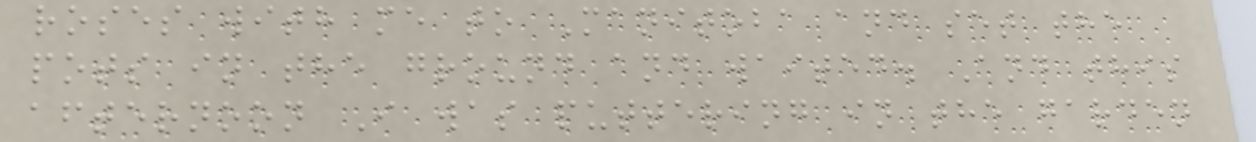roses with me to Manitoba and set the
pots in the ground and waited. And this
afternoon I was puttering in the garden
